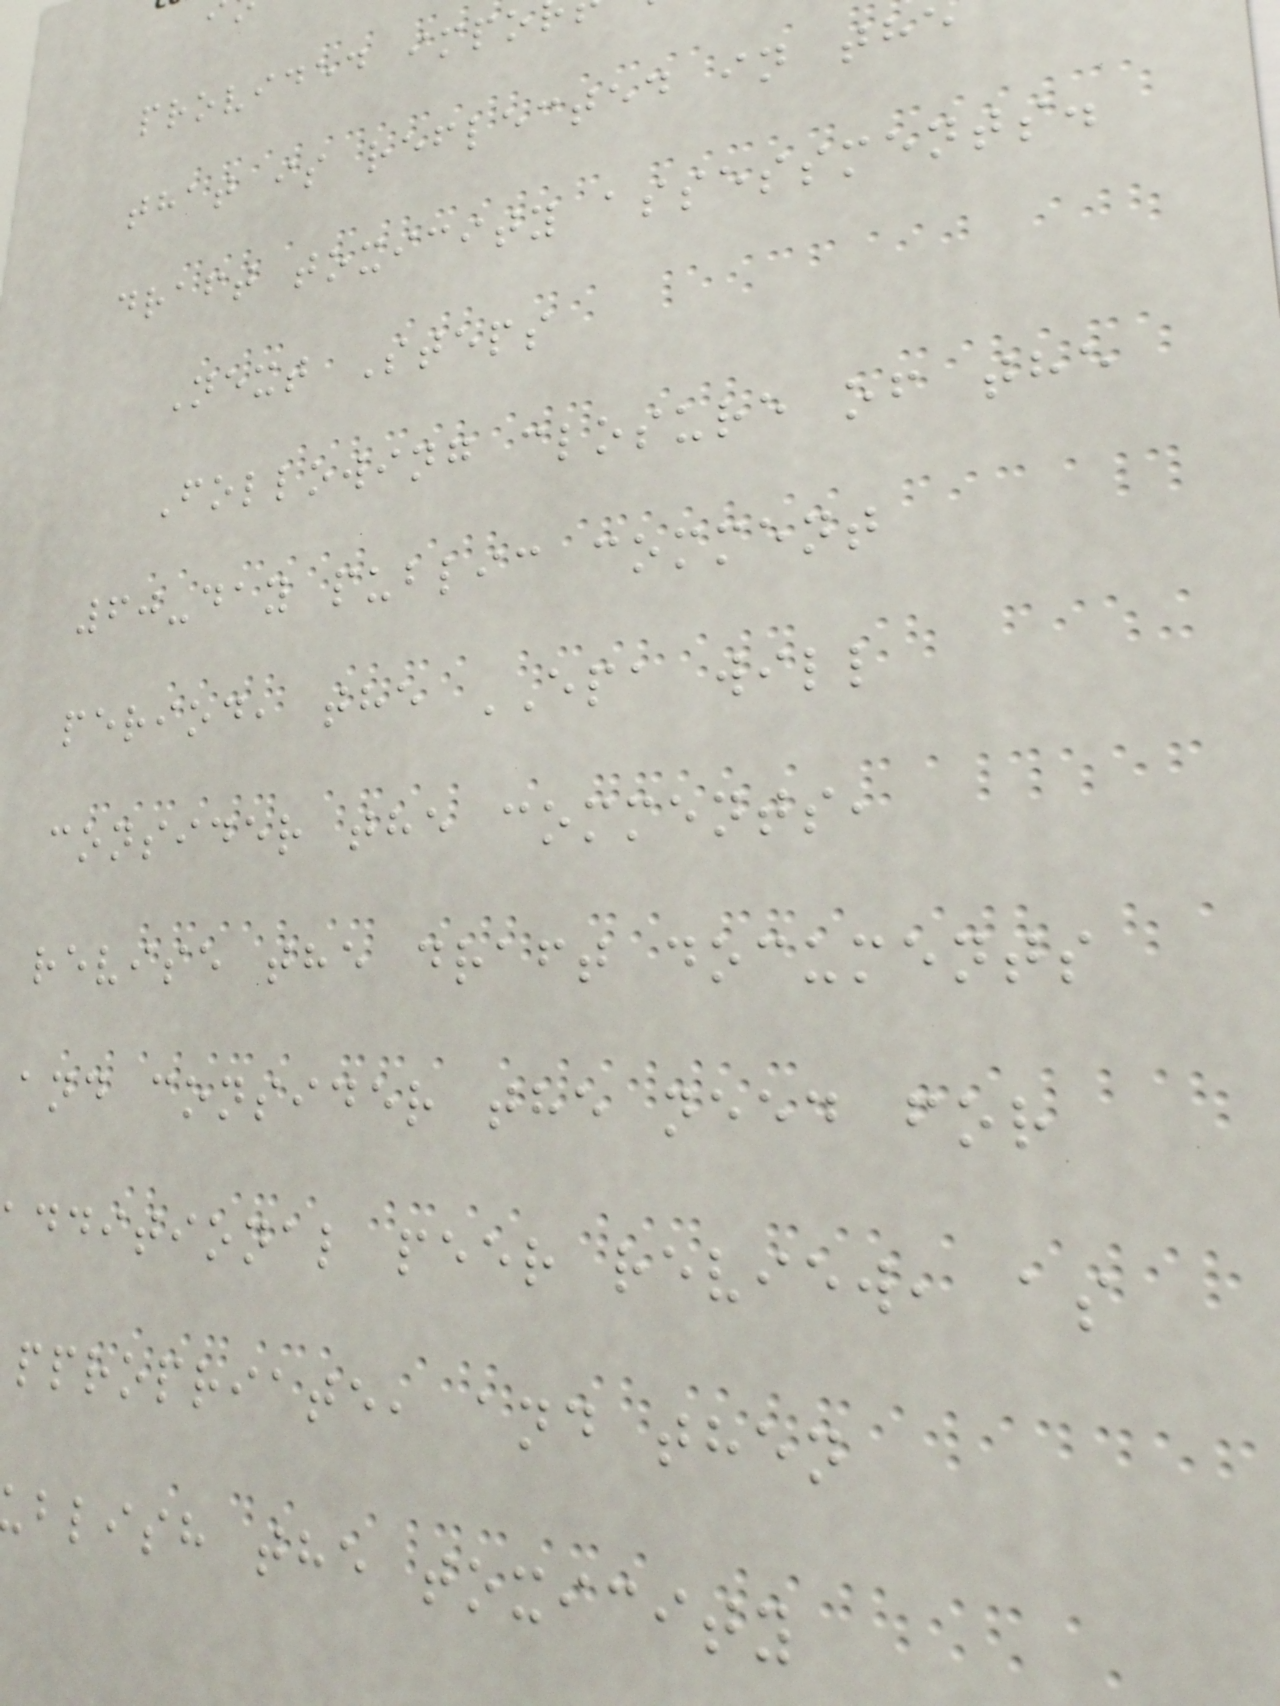provided impo
that is reflected in the
draft toxicity assessments.
Next Steps
Following closure of the
60-day public comment
period, the EPA will
consider the comments,
revise the draft documents
and consider the need for
dditional peer review, as
ppropriate, and then
blish the toxicity
